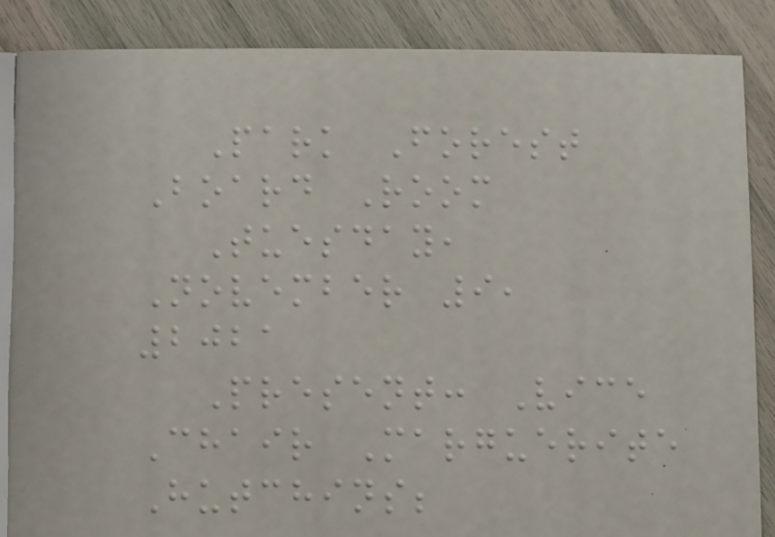Park Forest
Board Room
Tuesday,
November 9,
2021
Present: Vice
Chair Marguerite
Hutchins;
